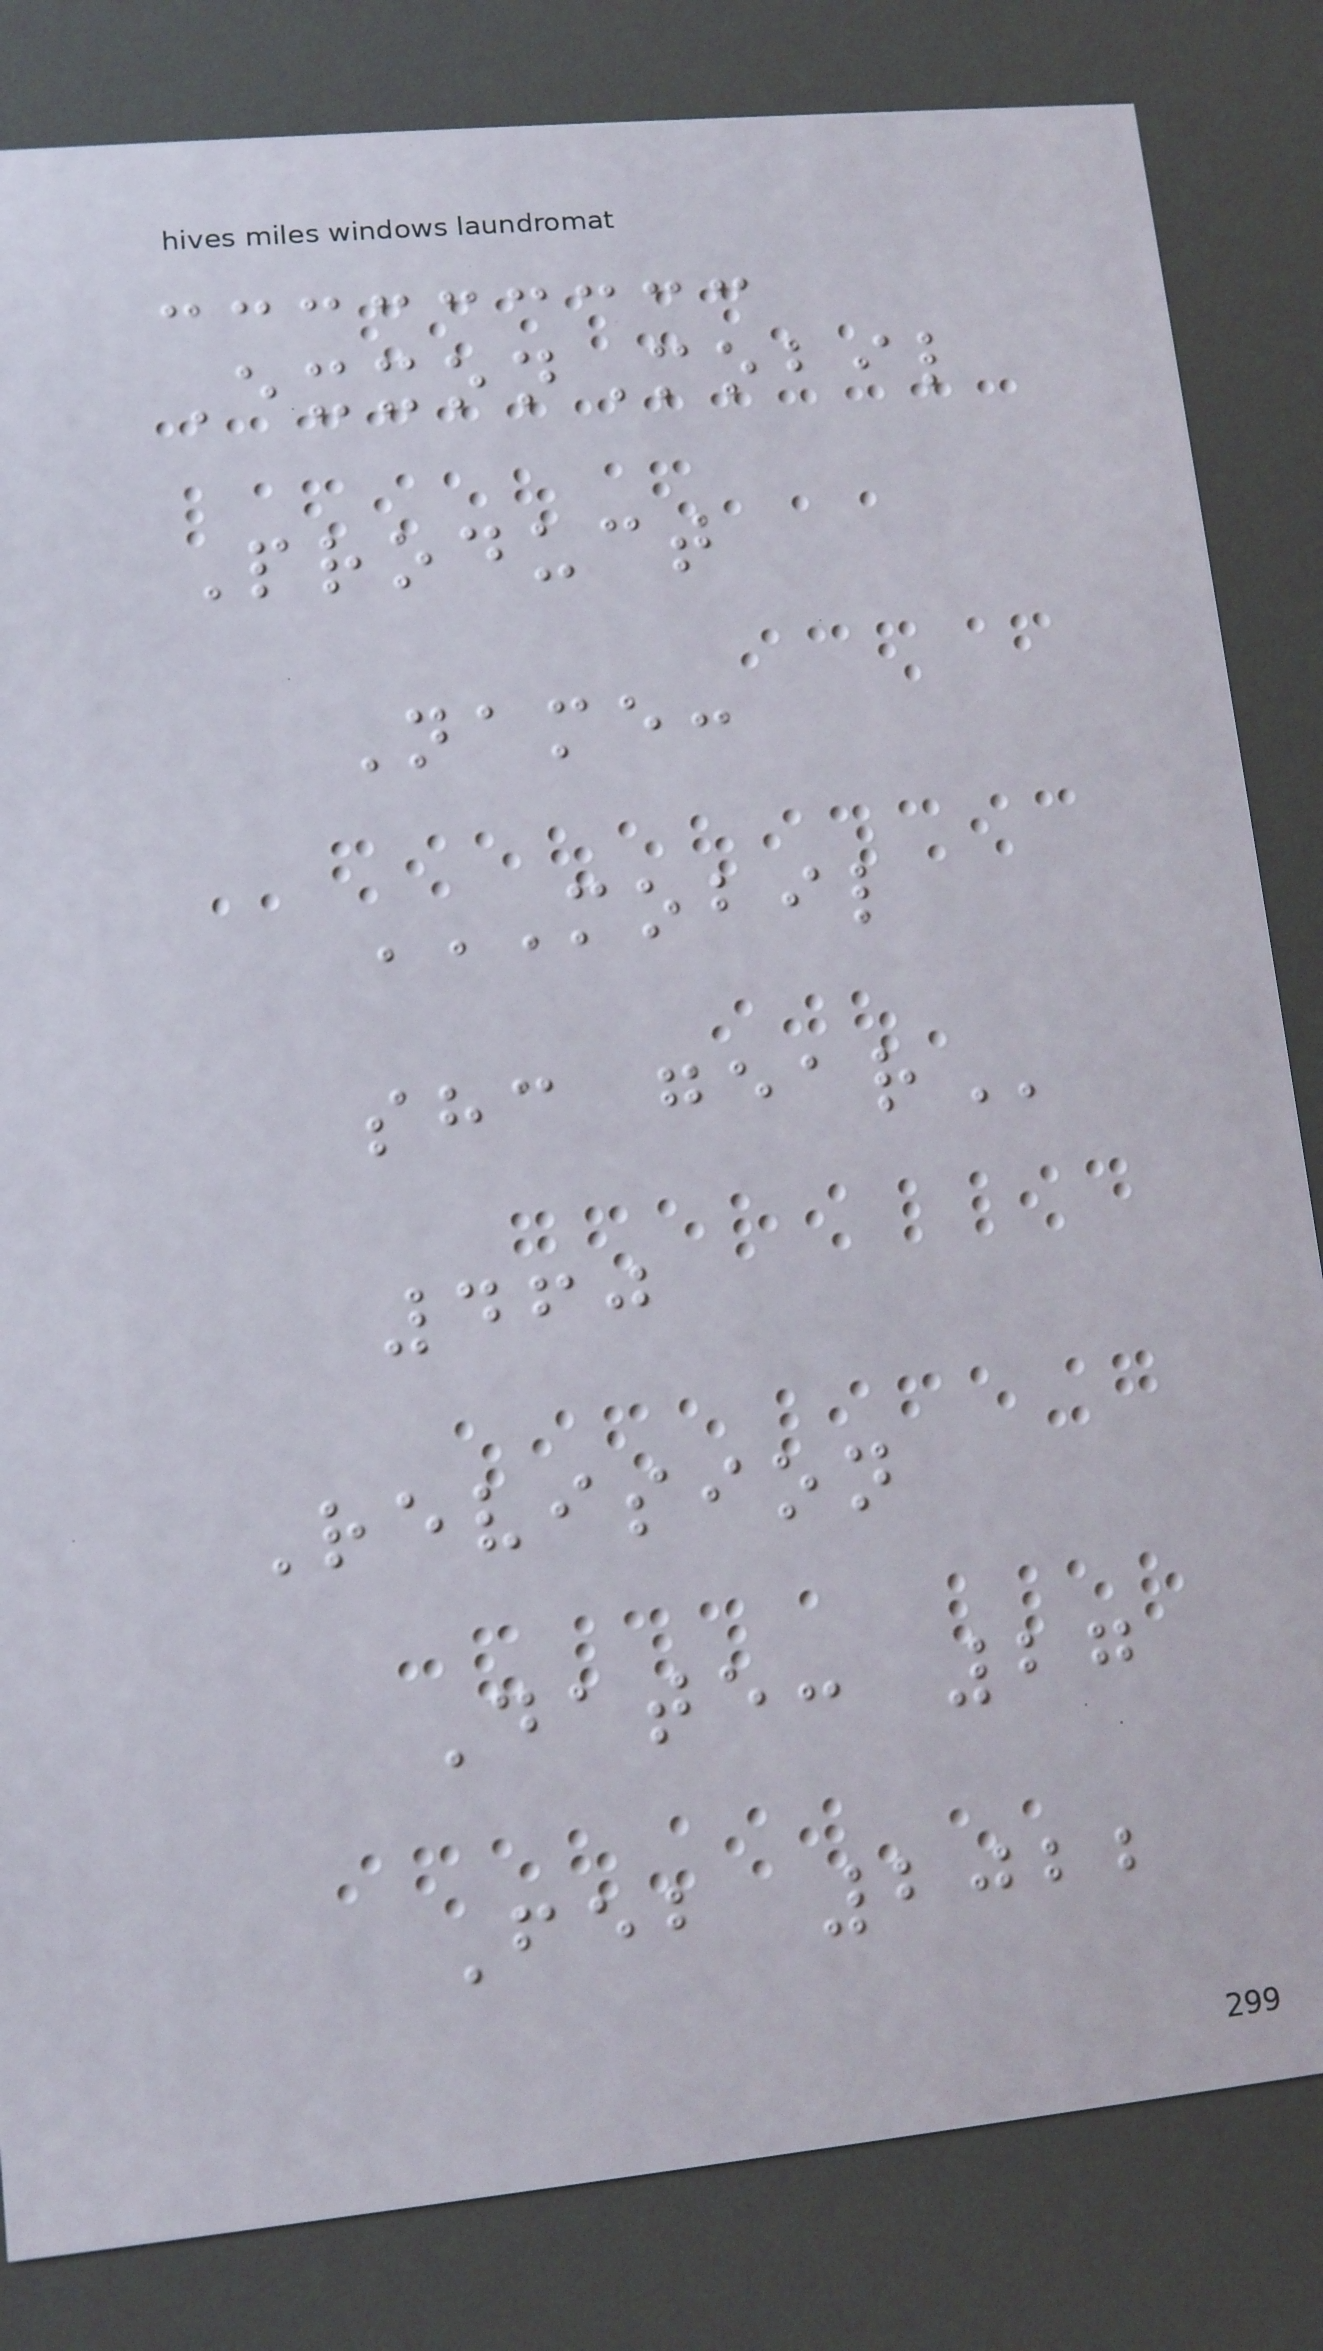ExxonMobil
Product
Name:
MOBIL
SHC GEAR
460
Revision
Date: 27
Feb 2022
